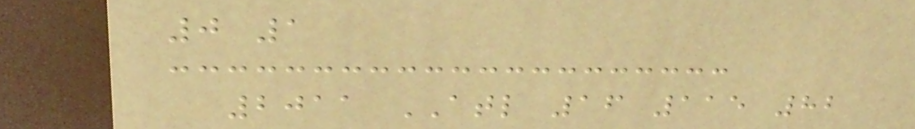0 1
2011 ATL 16 115 82
